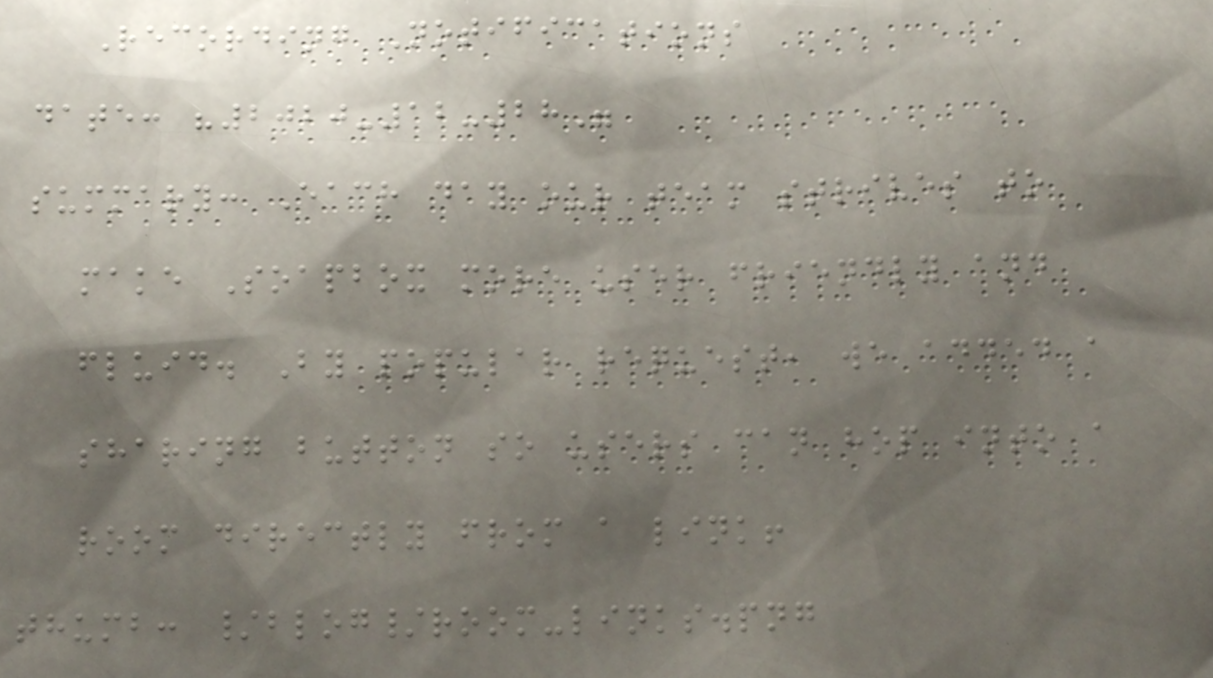Recording Notifications
date: "2020-12-28"
summary: Each day our team strives to
make Soapbox more user friendly and
fluid. By popular request, we added a
sharing button so users can hop into a
room directly from a link!
thumb: /blog/room-links.png
